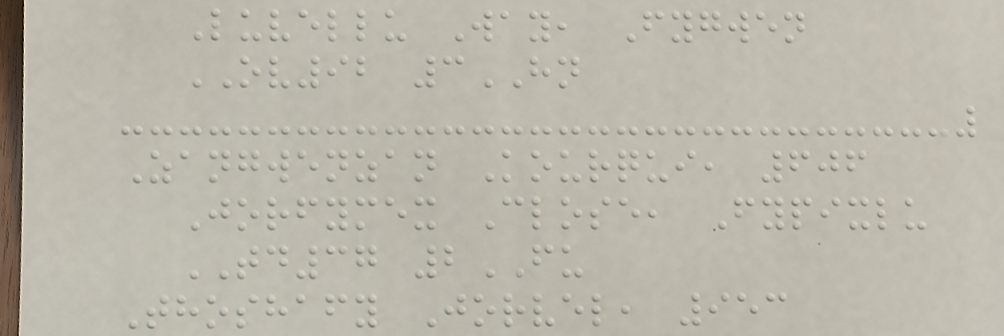Luvellu Way, Fygwen
OV92 3HN
Zangwenzan Kourqui, 606
Jorfymex Close, Fypixlu
TD37 2FU
Thoshafy Jorvel, 953
